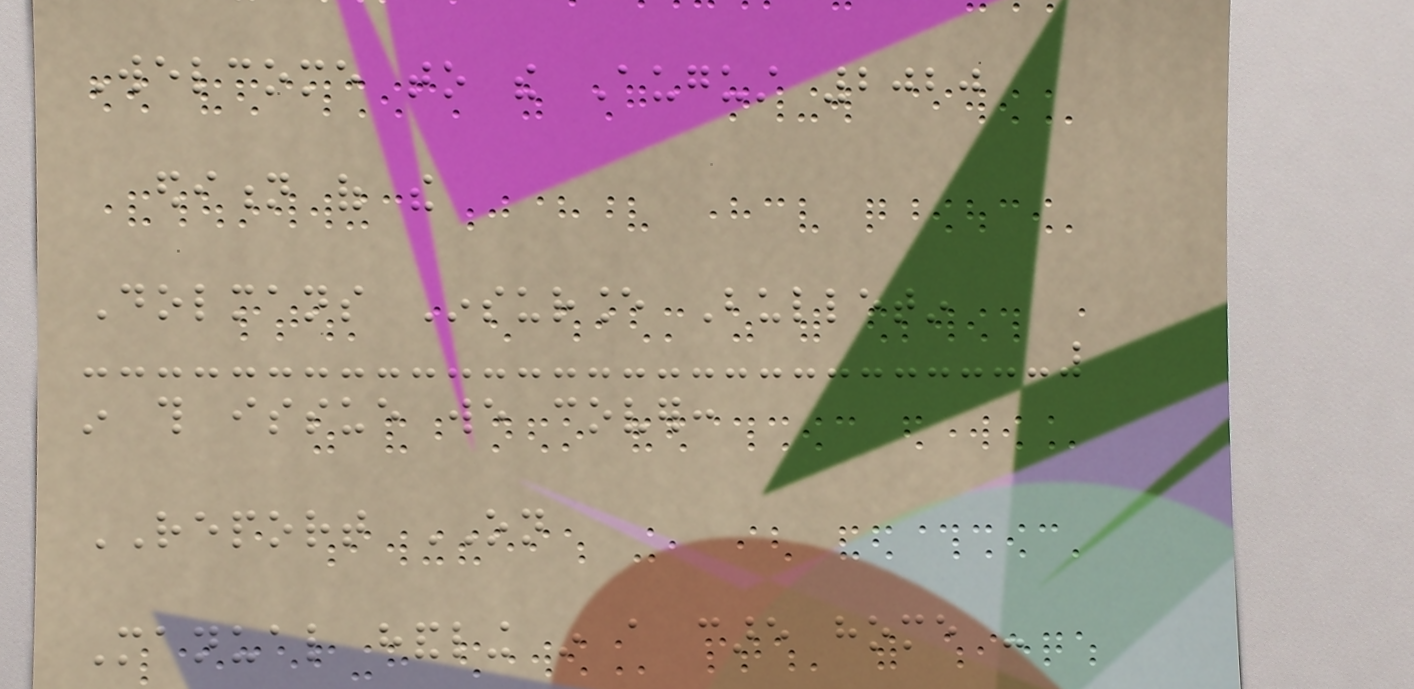Welcome to the August 2020
edition of the
Dolmans Insurance Bulletin
in this issue we cover:
REPORT ON
Manual handling in a care home -
